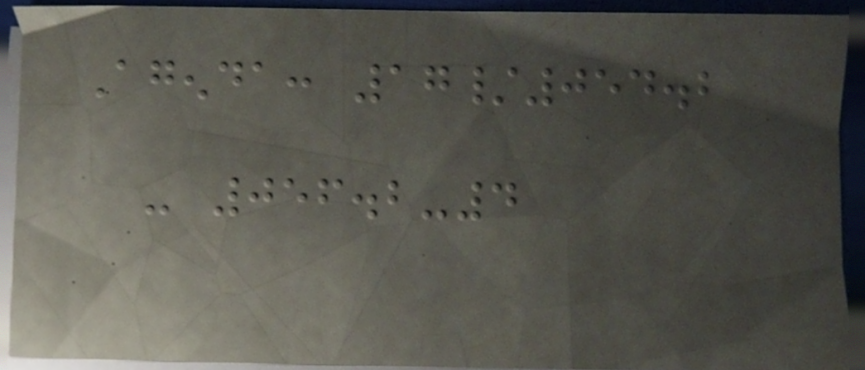Agenda: 17/054.2
- 056.2-4
